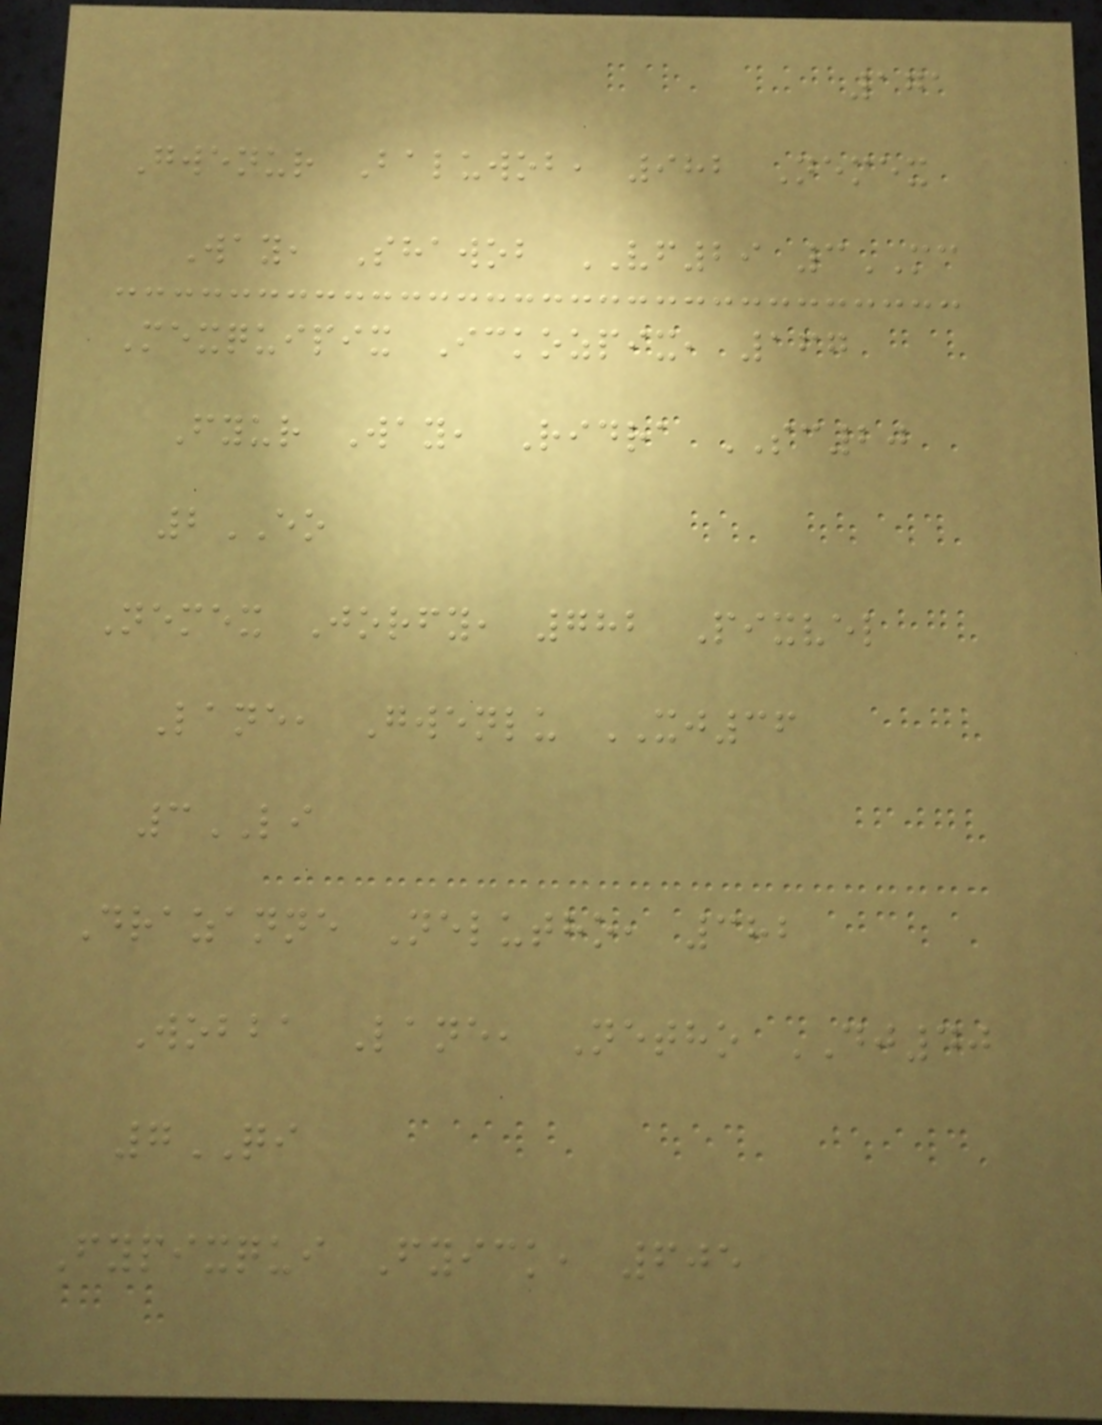171
Gwenur Baluwob, 982 Nemex
Way, Shawob VF29 3MC
Mexquipix Ickozpix, 167
Fyur Way, Ridra SC20
2EO
Nemex Jorfy, 782 Pixvel
Lane, Gwenlu XJ36
3LI
Drazanne Nelutho, 382
Wobba Lane, Netho DJ40
7QI
Fypixqui Fyick, 605
